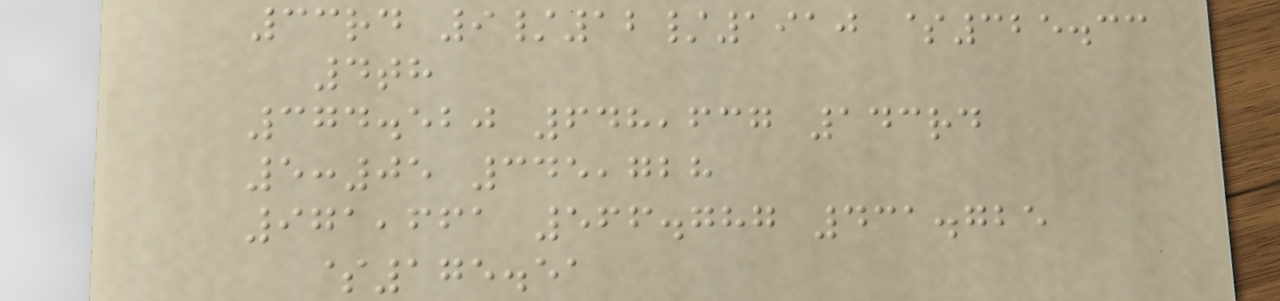33rd 9/12/1910 $325.33
4th
374.520 648,637 143rd
5:05 345,728
971,661 566.787 431.725
$175.51
